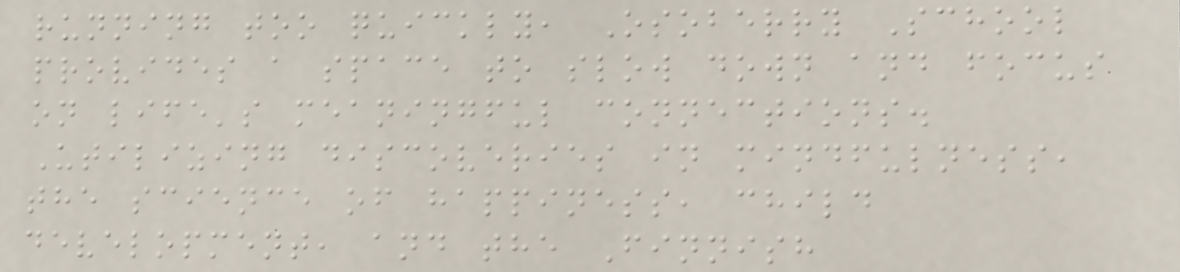running too quickly, Osoberry School
provides a space to slow down and focus
on life's meaningful connections.
Utilizing discoveries in mindfulness,
the science of happiness, child
development, and the Finnish
